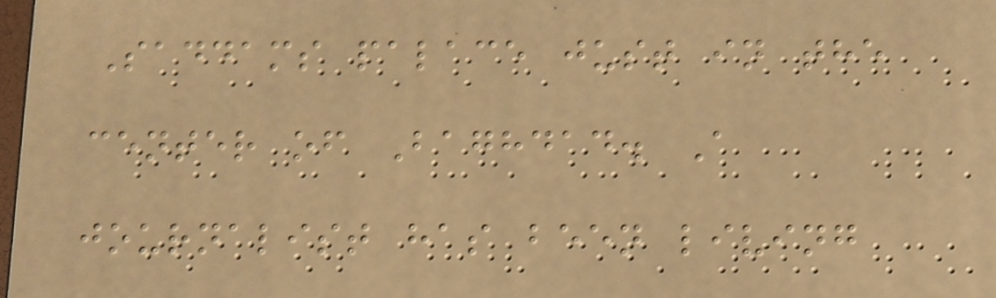Saddams palace just in the
center of Baghdad. A
journalist has been living
